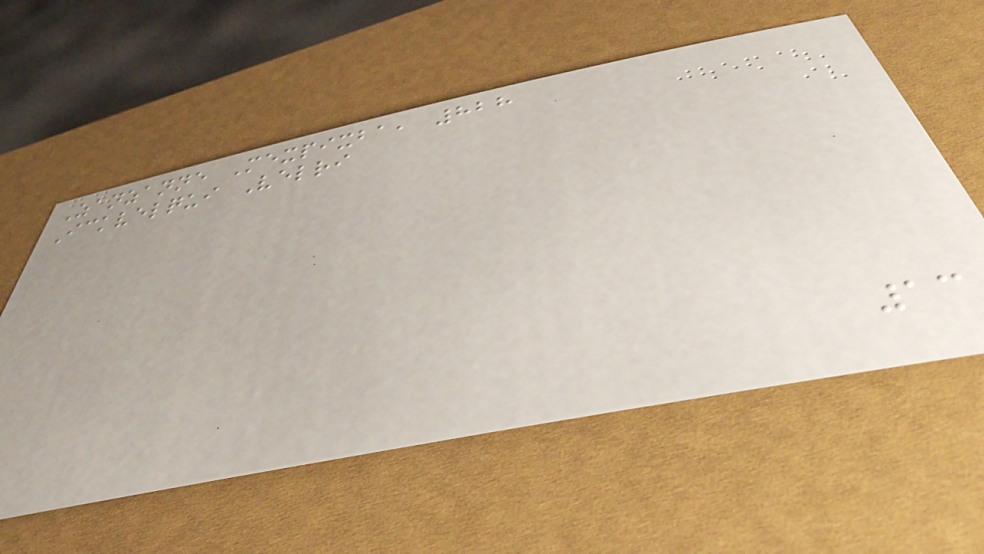Zanzanne Mexpixba, 828
Ickvelqui Velri
13
